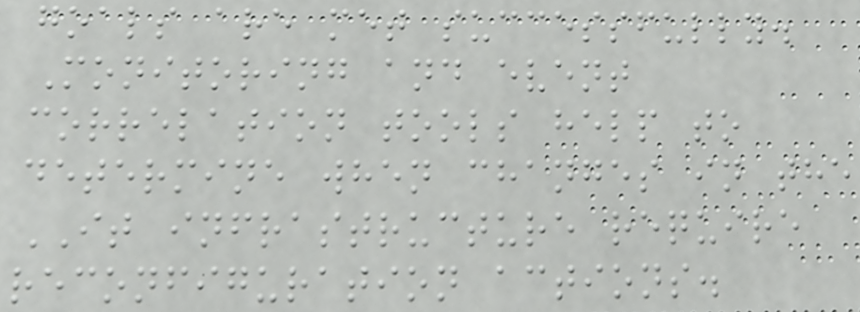goals are met successfully.
Monitoring and event
correlation tools help to
determine when changes in the
IT infrastructure require
reconfiguration actions.
